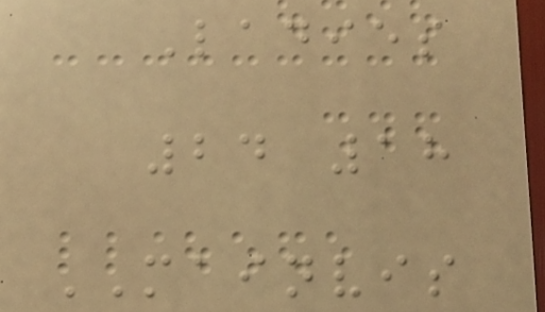Ladies
24 18
MAINVIS
